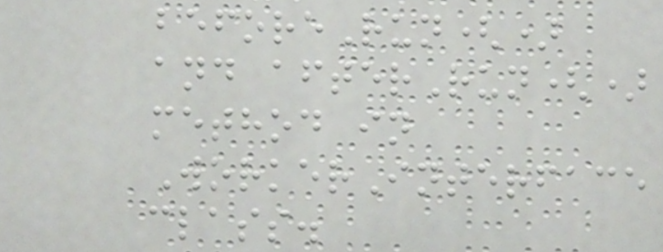beforeRun()
and afterRun()
method in
WorkerInterface
class.
